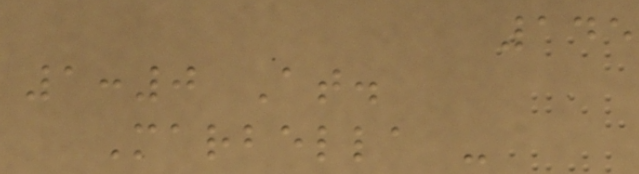145
1:0 At.
Marbella -
